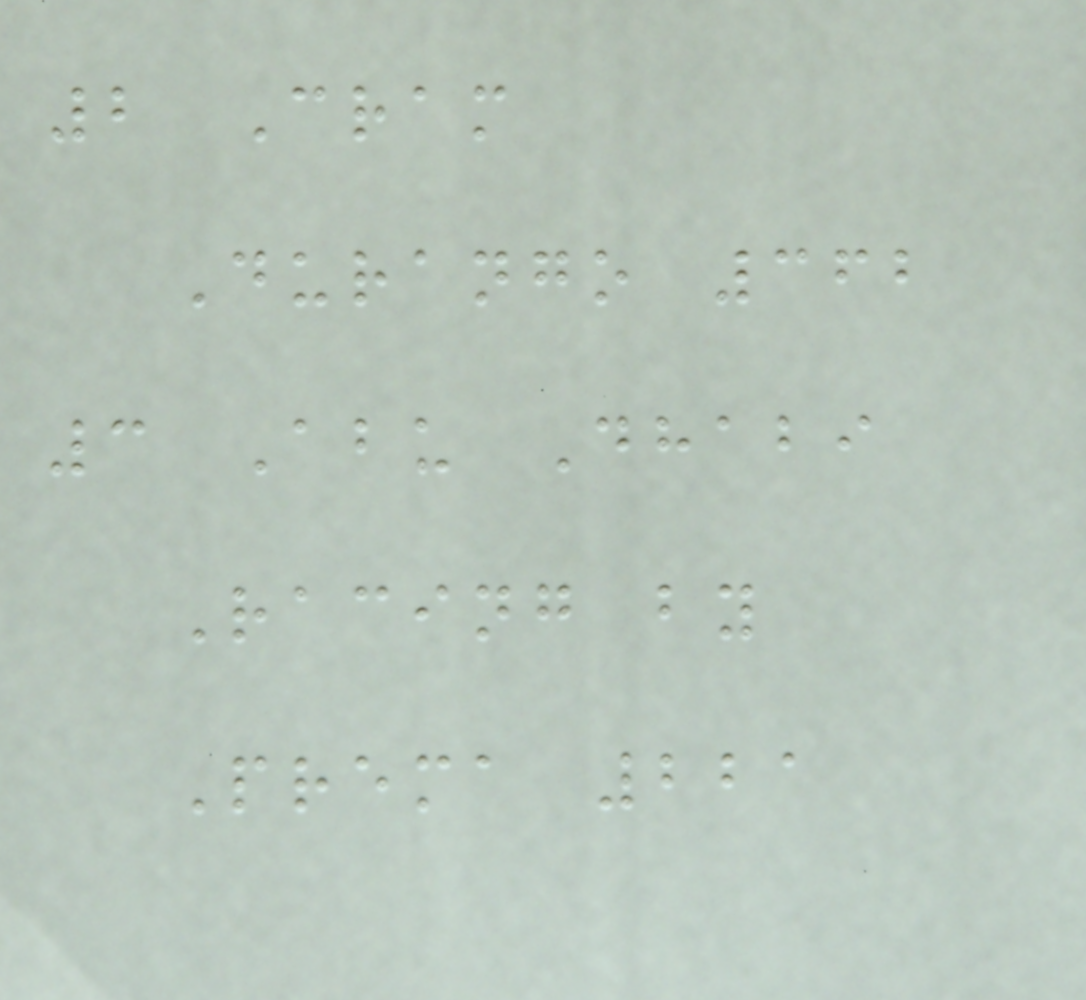2 Cram
Durango 362
3 Abu Dhabi
Racing by
Prema 221
